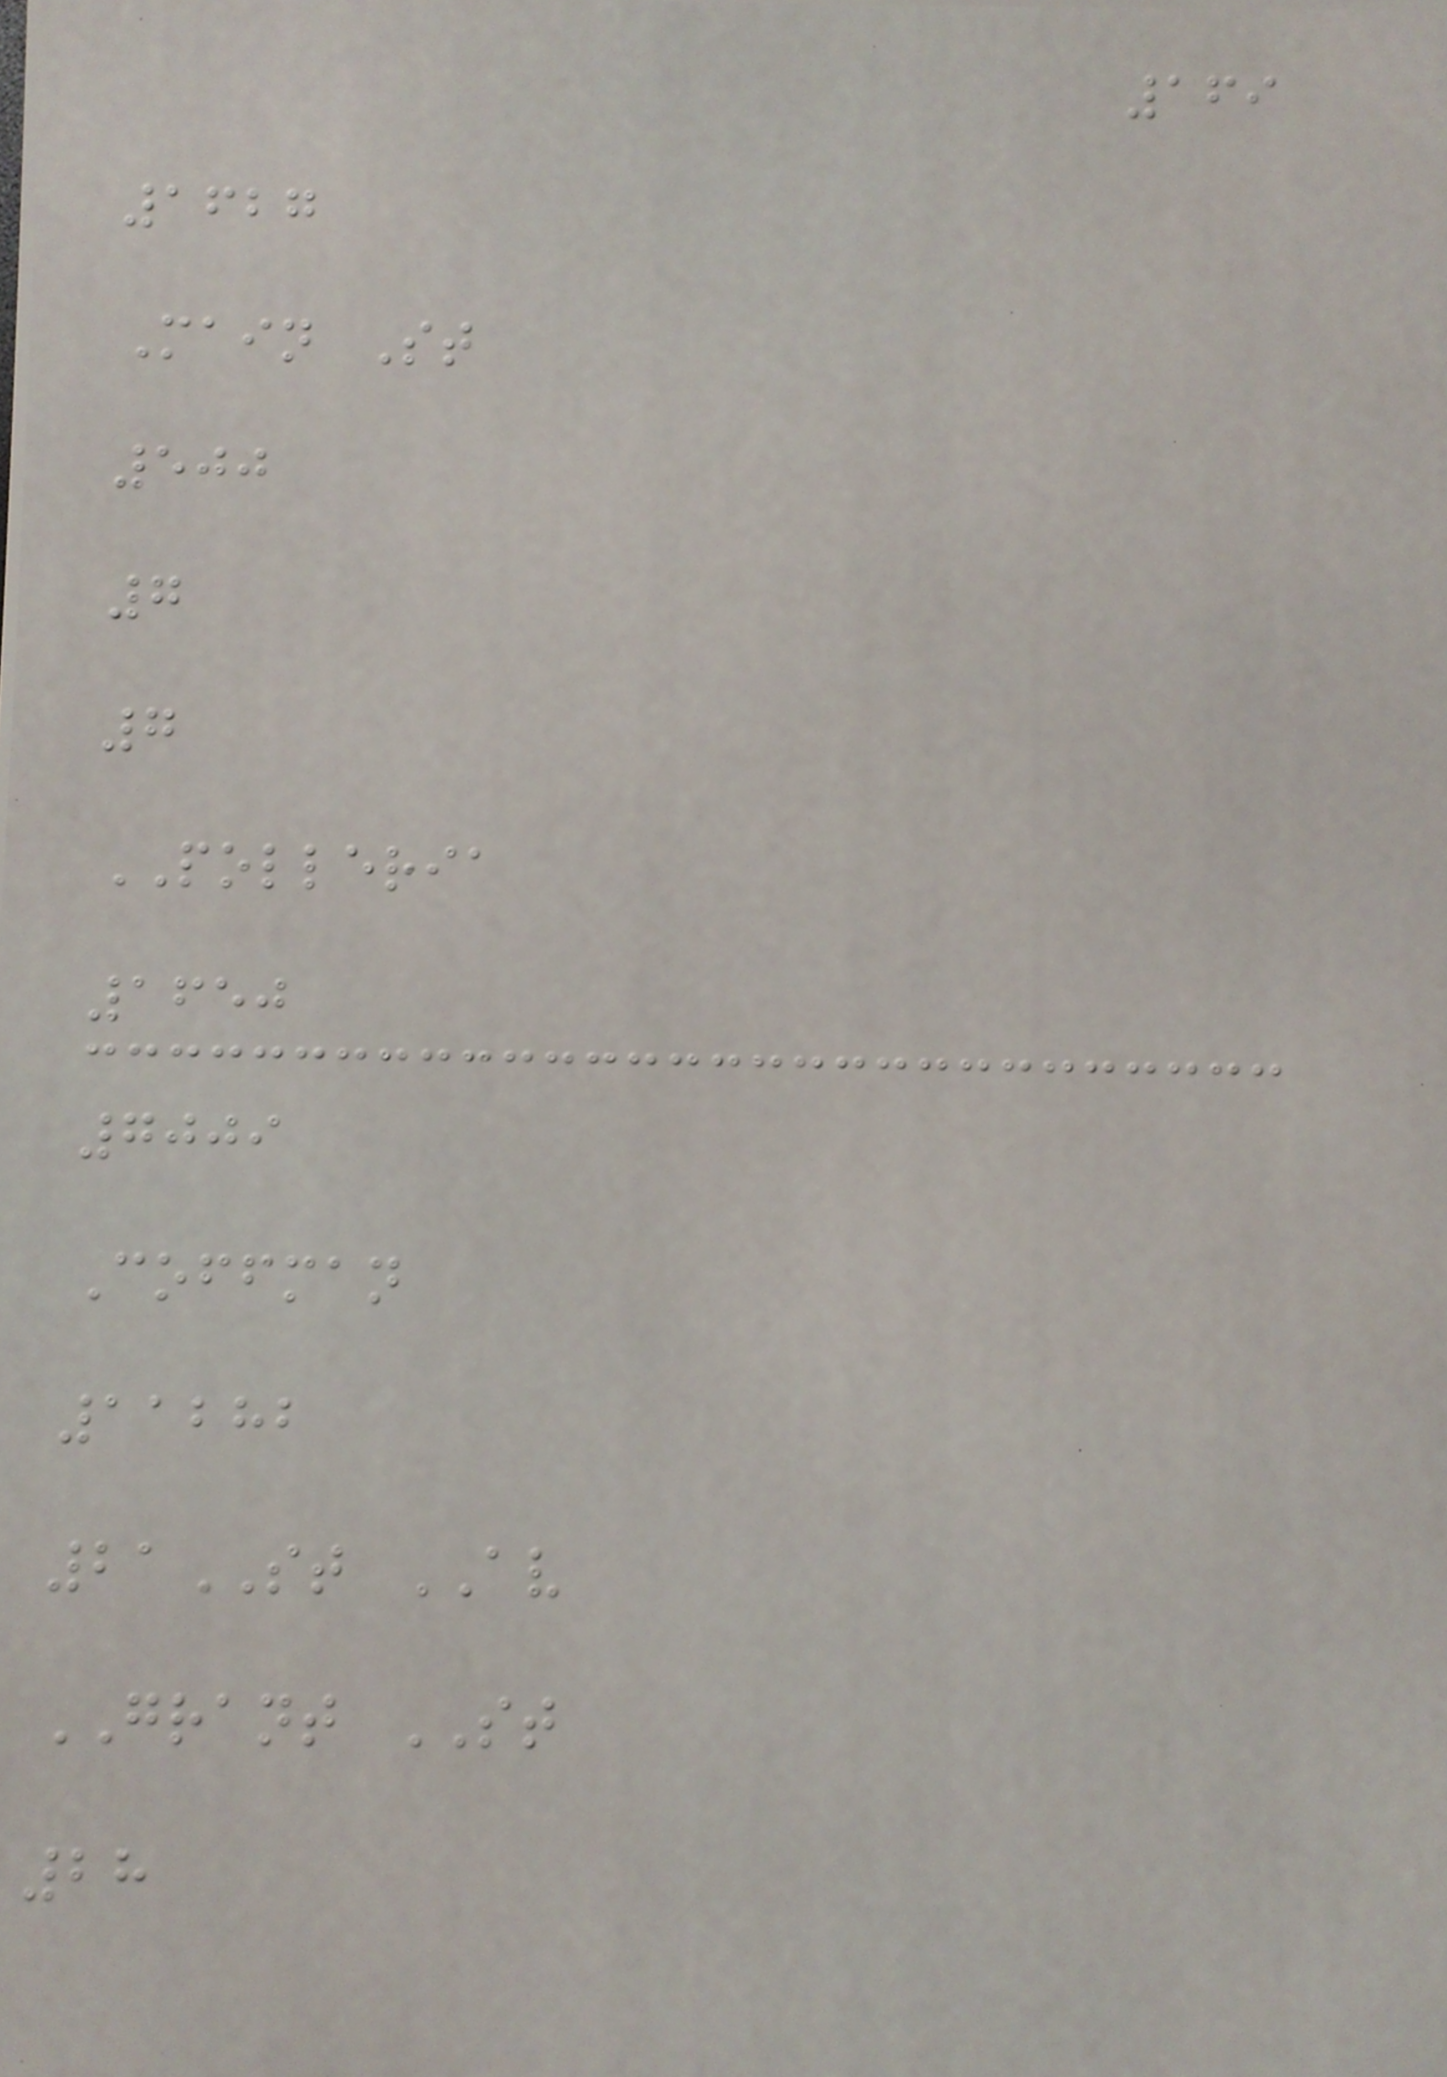169
1627
Main St
500
7
7
POLLERIA
1650
7009
Coffman
11282
21ST AV
GRANT ST
28
